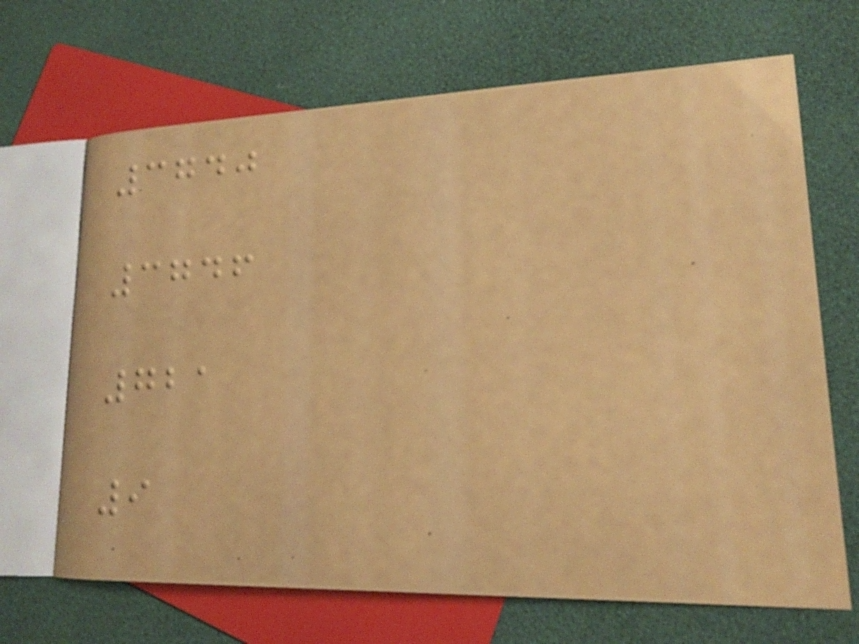3740
3746
721
9
